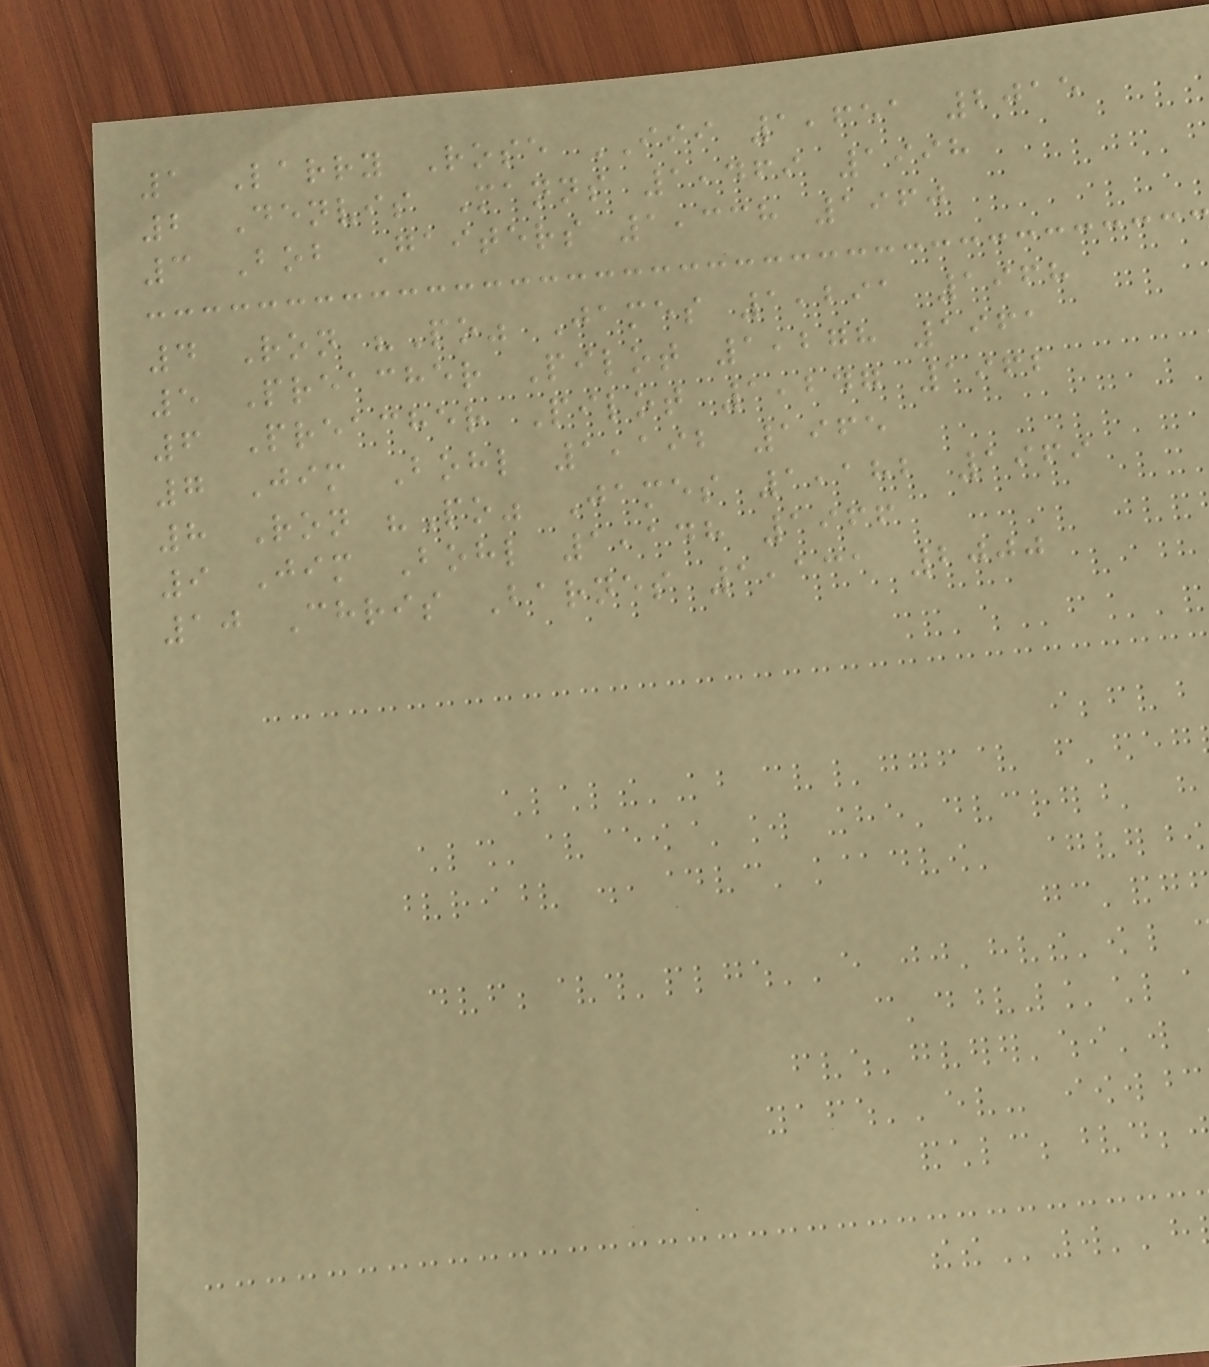1 Larry Rose III 1,651 2015
2 Denvis Manns 1,469 1998
3 Bob Gaiters 1,338 1960
4 Ron "Po" James 1,291 1968
5 Preacher Pilot 1,278 1961
6 Preacher Pilot 1,247 1962
7 Jim Bohl 1,192 1965
8 Ron "Po" James 1,182 1969
9 Jim Bohl 1,148 1966
10 Chris Barnes 1,131 2000
